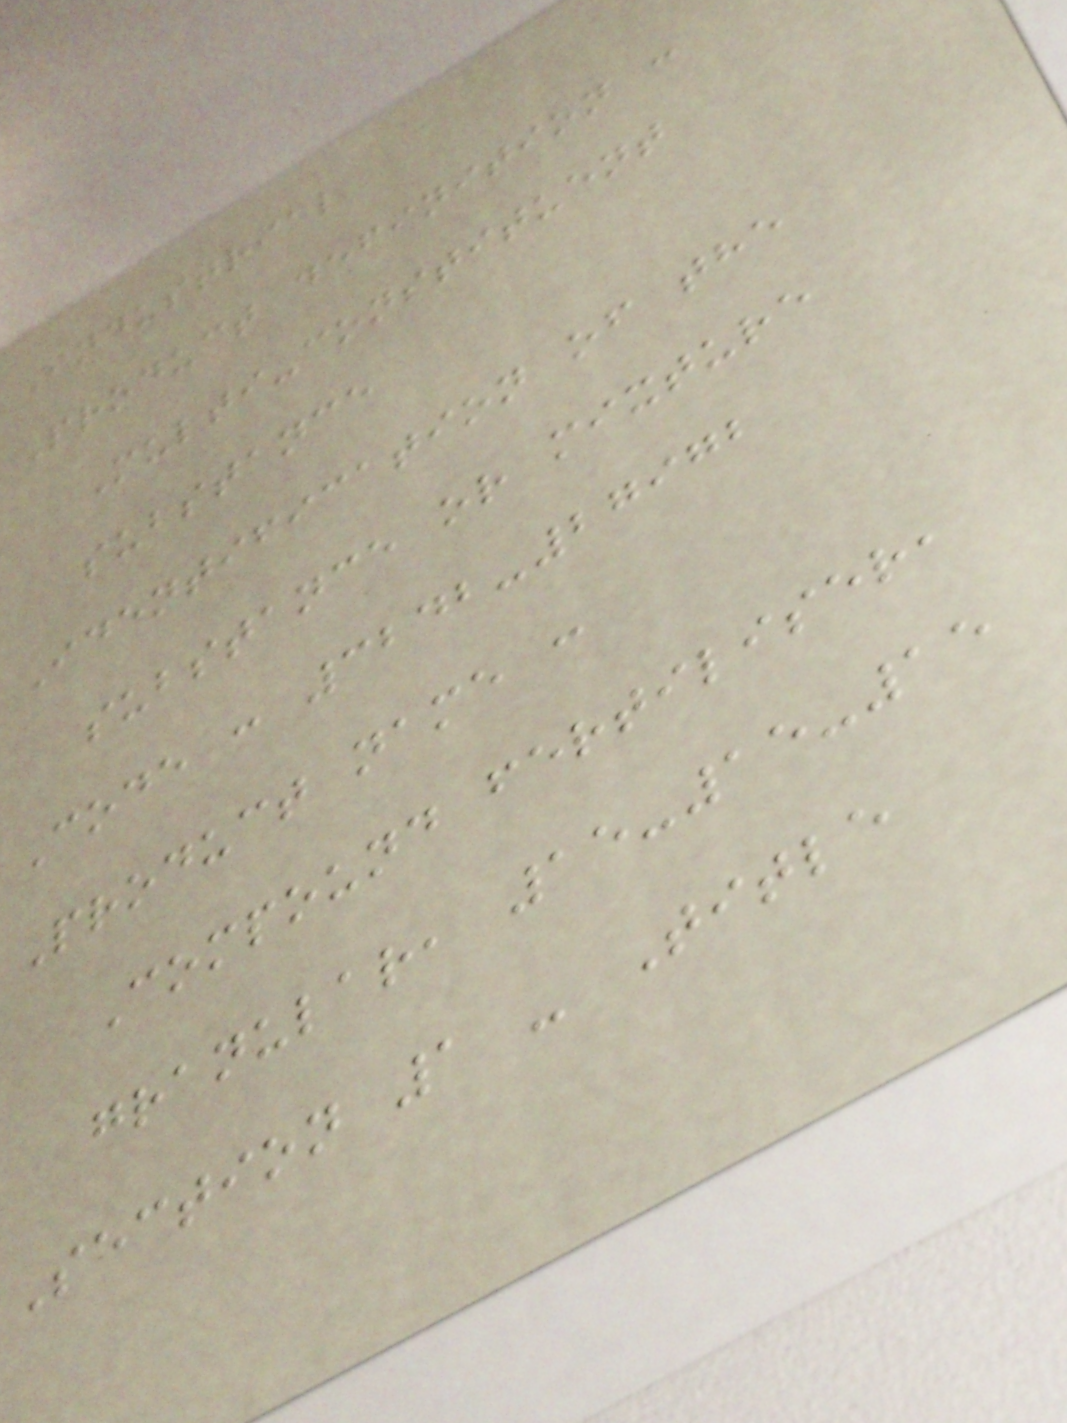Industrial
Product definition :
Multi-constituent
substance
Identification of the
substance or mixture
Code : 3242-27972
Product name :
Compound fertiliser,
granular, 15-15-15
Section 1 - Title
